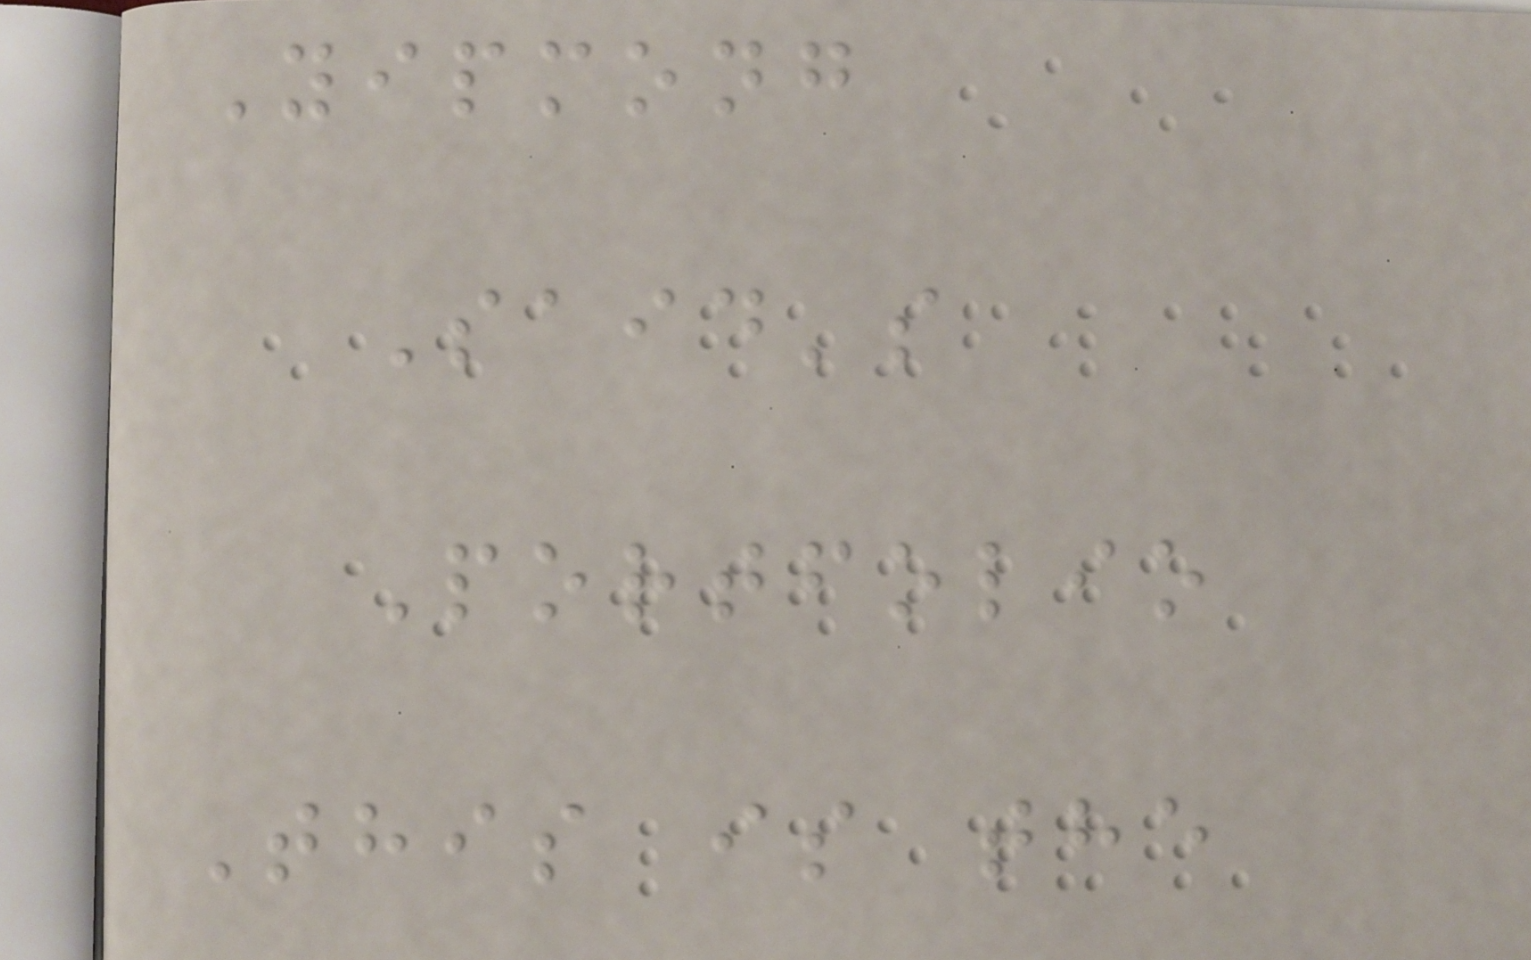Yipmong
Said's
Portfolio
This is the
